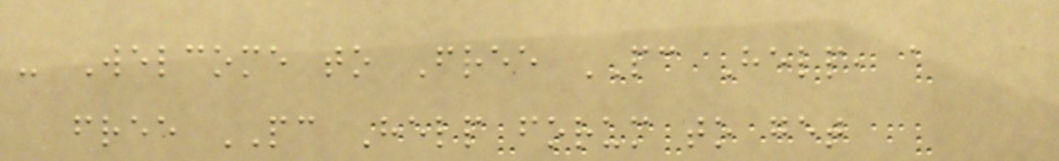- Welcome to Free PC Help, a
free PC Help forum to get
